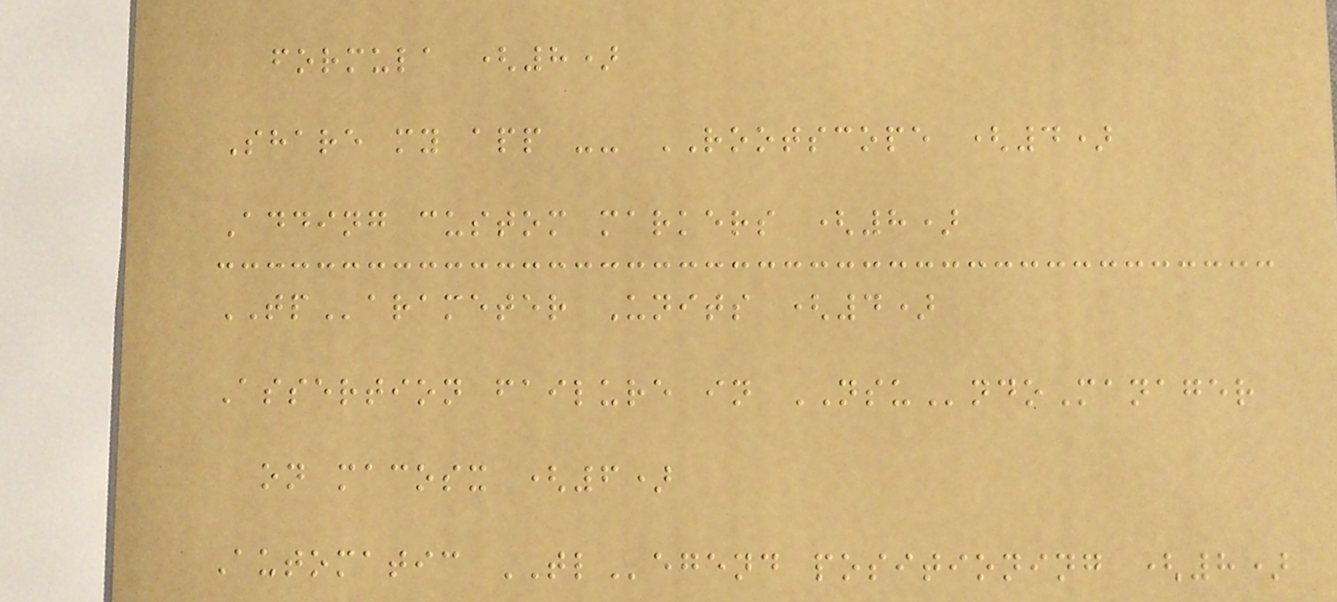formula (8)
Share my app -- ROOTSCOPE (4)
Adding custom markers (8)
TParameter Units (4)
Assertion failure in NSUndoManager
on macosx (6)
Automatic TLegend positioning (8)
